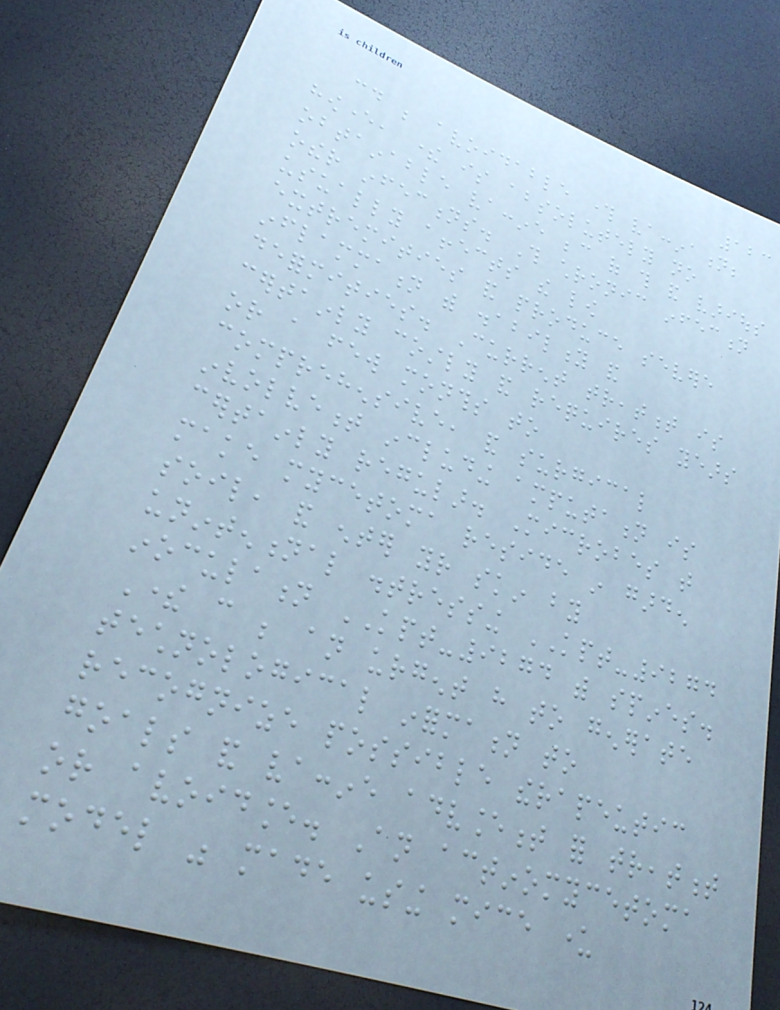123
could be avoidable through vaccination;
however, there is absolutely no
obtainable vaccine because of this and various
other infections. This chronic infection
usually affects the low
extremities and produce severe
inflammation with disability and
deformities. Current treatment is
certainly costly and requires years
or a few months to
comprehensive, and surgical
involvement including amputation is
certainly regular. Microbes that
make mycetoma reside in garden
soil, and enter your skin by
unintentional distressing KPT-9274
inoculation KPT-9274 with spines.
There can be an urgent have to generate
technological information to
recognize possible therapeutic
goals and vaccine advancement for treatment
or avoidance. An actinomycetoma
model was made using mice under
